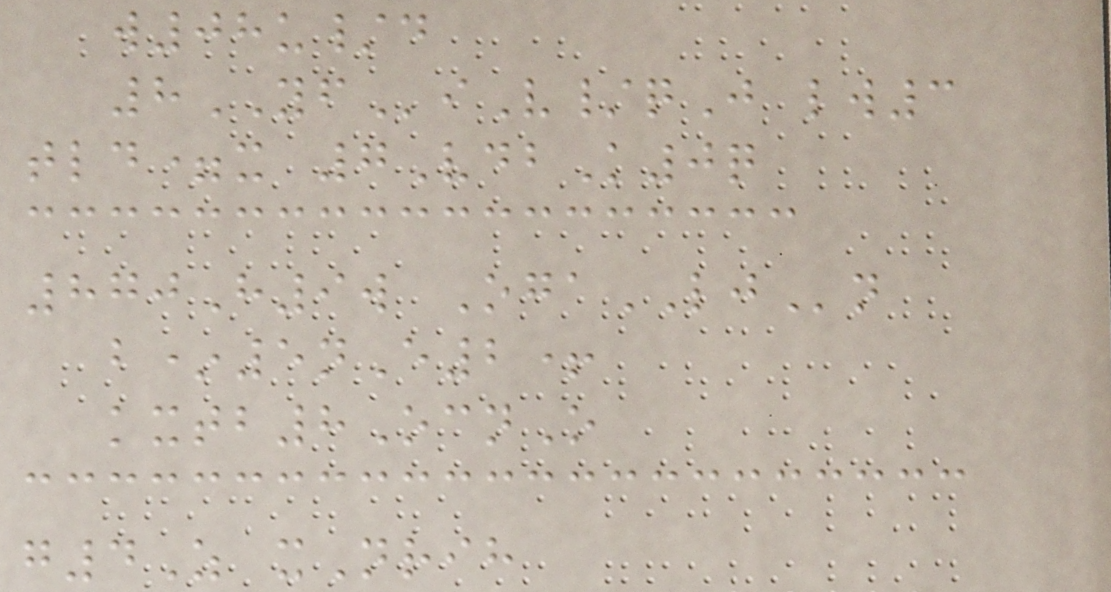w08u/d
8YFiV/qJ lw3
tld=x 7VdbK0q
870H9w OgaLJn
b*5nE2+
kxtb8OcnO
g4Z xNrih
